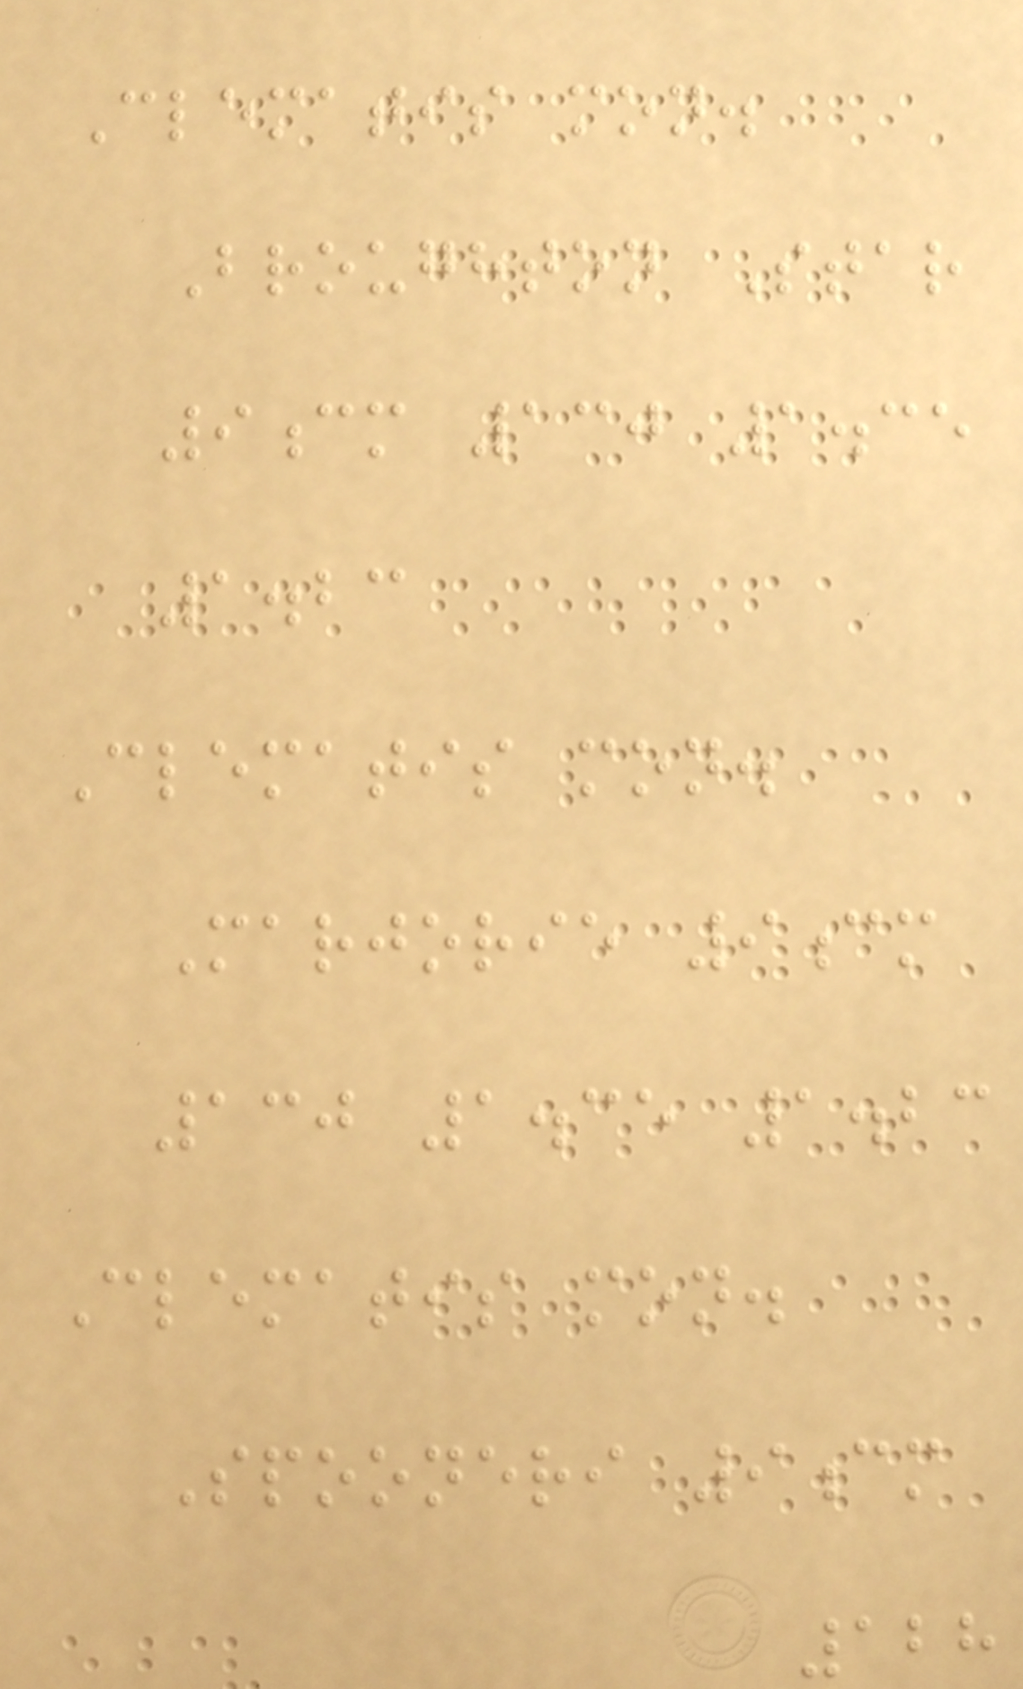Clematis mon.
Broughton Star
9cm 130 1.35
1.23
Clematis mon.
Marjorie 9cm
130 1.35 1.23
Clematis mon.
Spooneri 9cm
128
